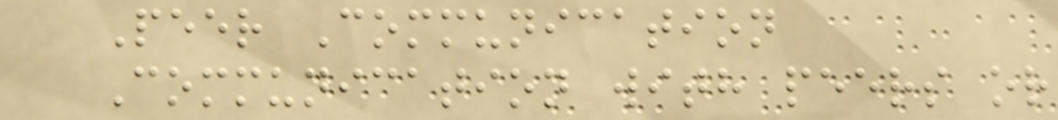Peer Communication
Communication with peers or
